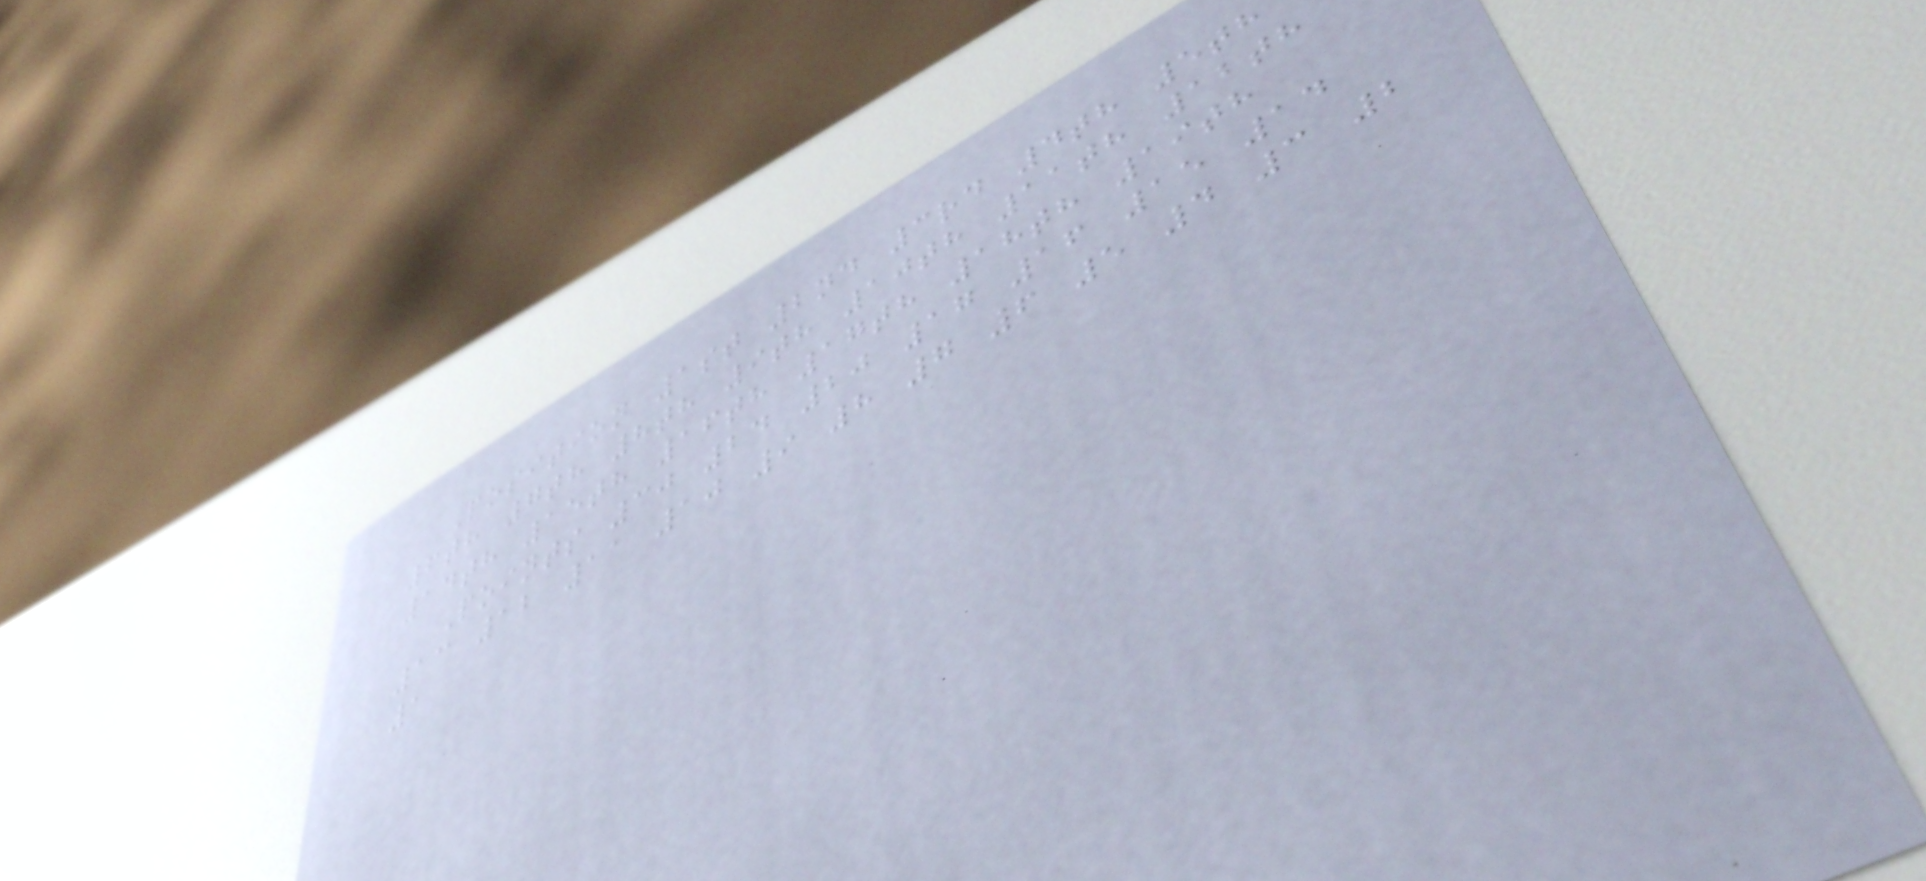Position 1st 2nd 3rd 4th 5th
6th 7th 8th 9th 10th 11th 12th
14th 15th 16th 17th 18th 19th
Points 30 24 20 17 16 15 14
13 12 11 10 9 8 7 6 5 4 3 2
1
